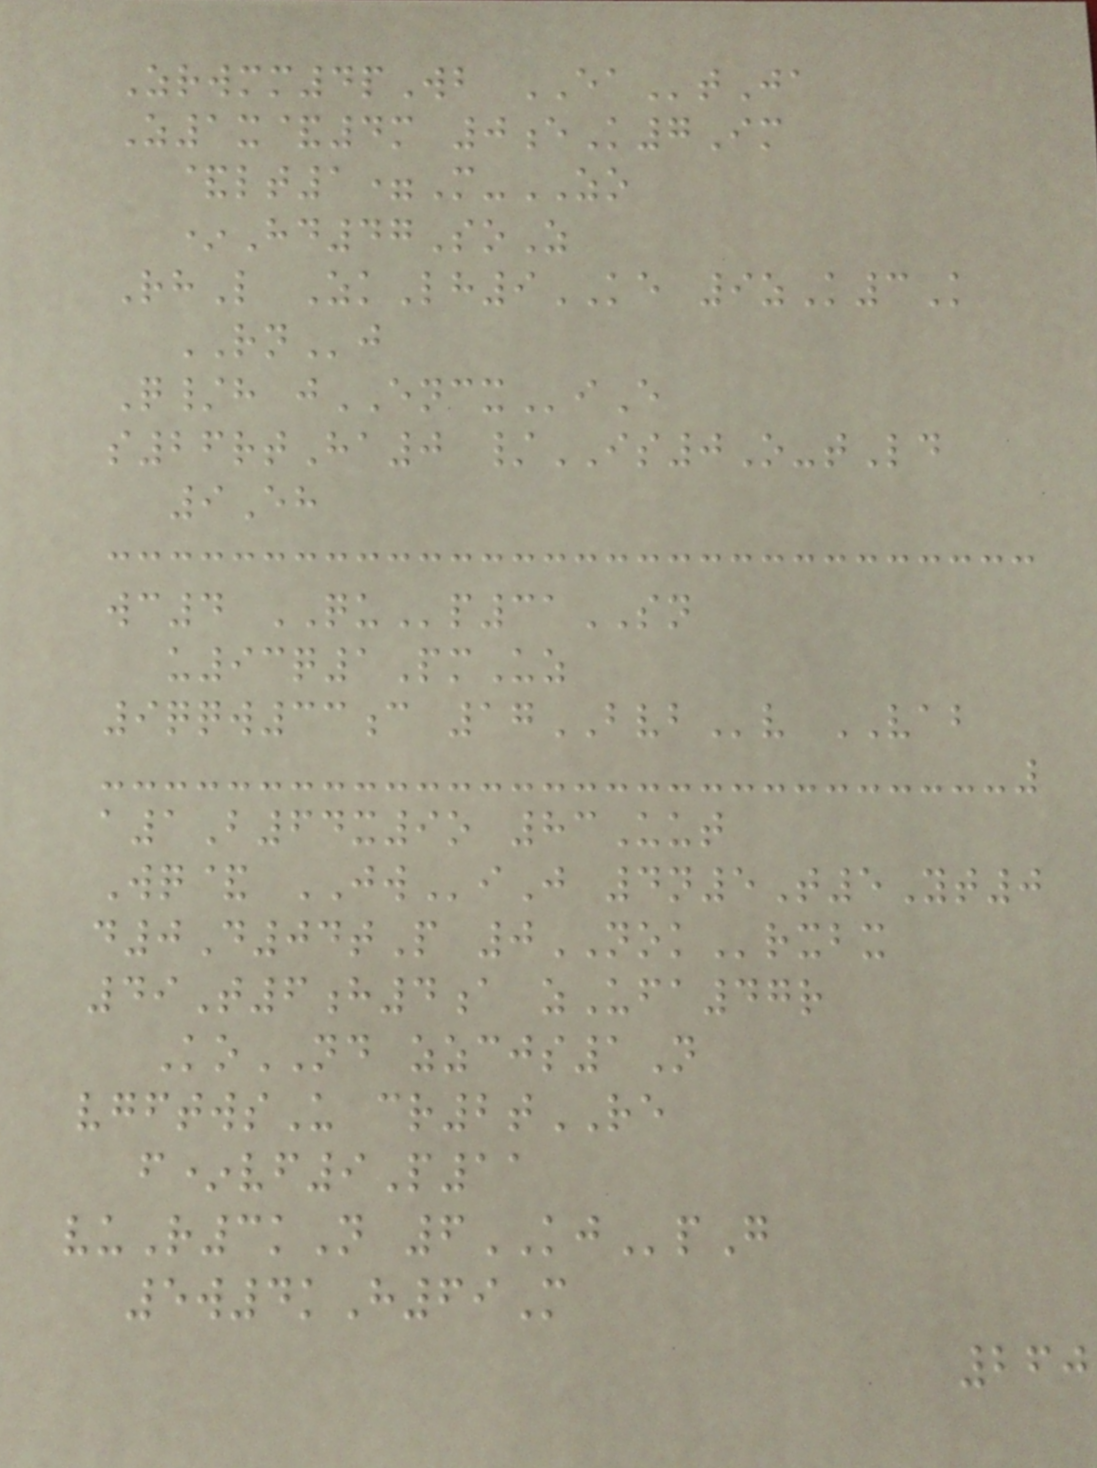Zrwmm4pWb EAtJa
Z1x&4m 0eK7Im
&lt1=M-ZO
*Hd47SoZ
RhL ZkLh9KE 9zK3K
RNj
Q/h jENCXiE
s26rtHa0 /IS0O-tLd
9Eh
wc4 QUp31SN
u93q1PmUz
9qqw33c 17BVBv VAB
a1B64x9o 83Uut
Wq& JWiJ 4n5T5Yt0
d0D04tP 0NOKrxbx
49T6h4a zUfa47r
KoND zzcjs1N
vgftwsU cr2tRE
f*vf9P11
vuR3kN 6KJpG
5w4kH69M
260
